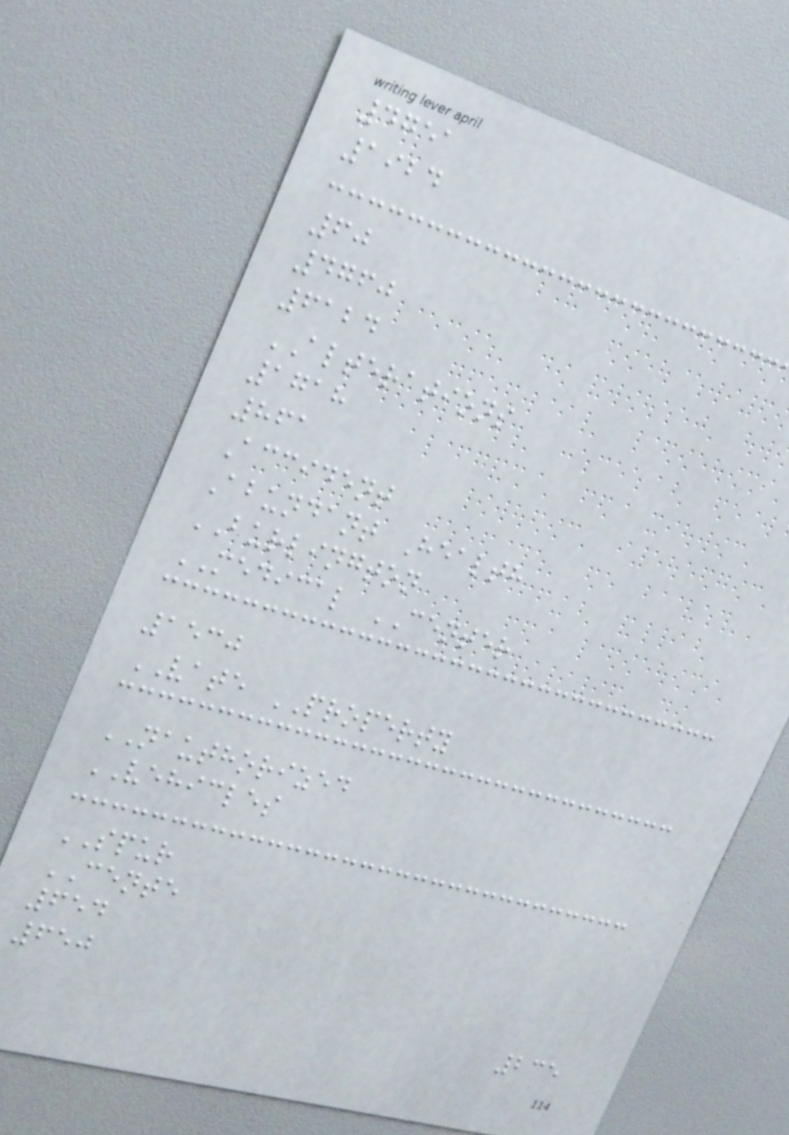4751
1924
60
4760
6124
ALTERATIONS
1718
861
Accident
Abundant Health
BURLINGTON
MEDICAL CENTER
1530
VATE PROPERTY
NAUTHORIZED
VEHICLES
SPUR
CENTE
654
650
235
